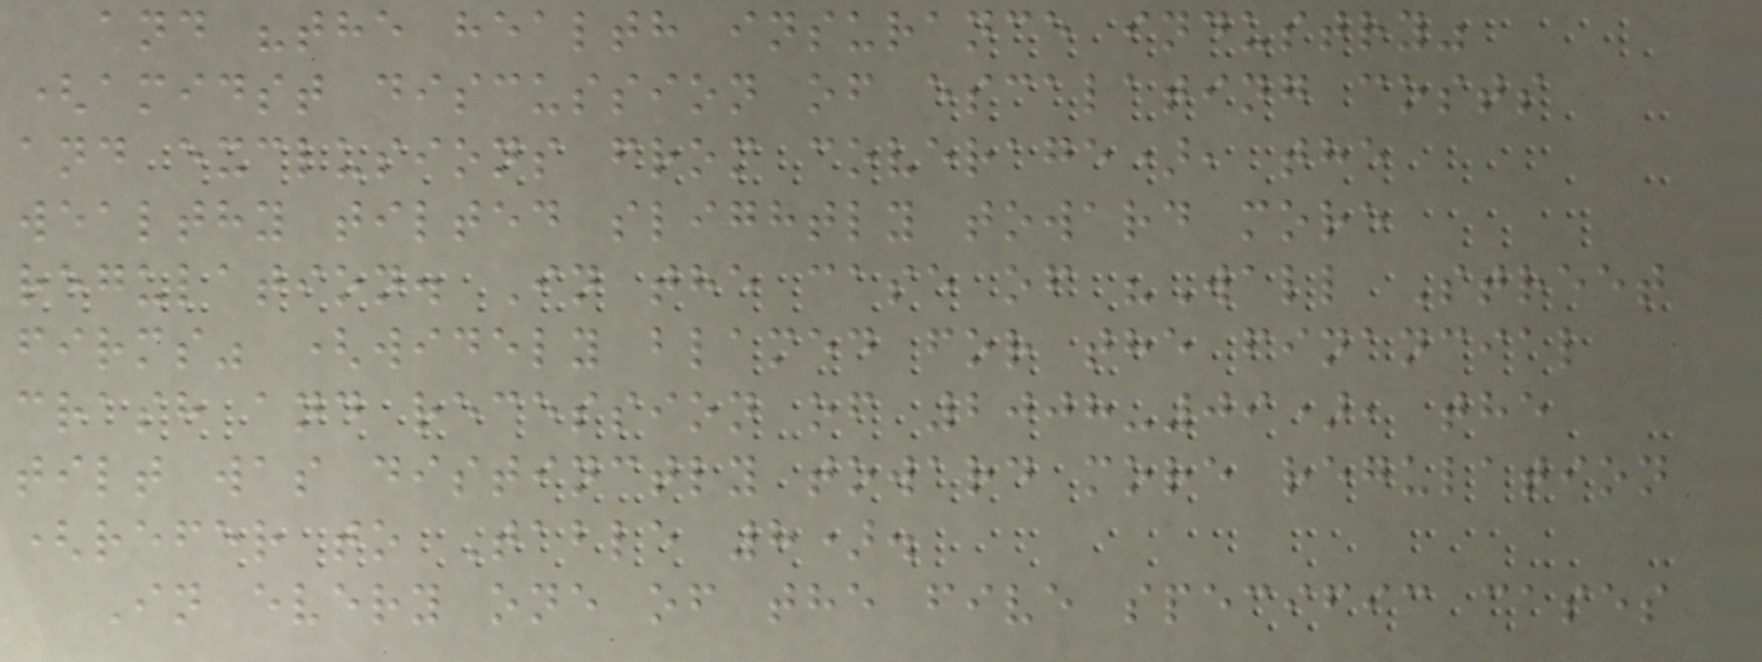and "the health insurance industry"
(amidst discussion of escalating costs
and exclusions from coverage), the
wealthy tilted slightly toward more
regulation. In the case of "Wall Street
firms" (widely blamed for the financial
crash and recession of 2008-09), the
tilt was distinctly toward more regulation
(refer to Table 8).
In every one of the five specific cases
